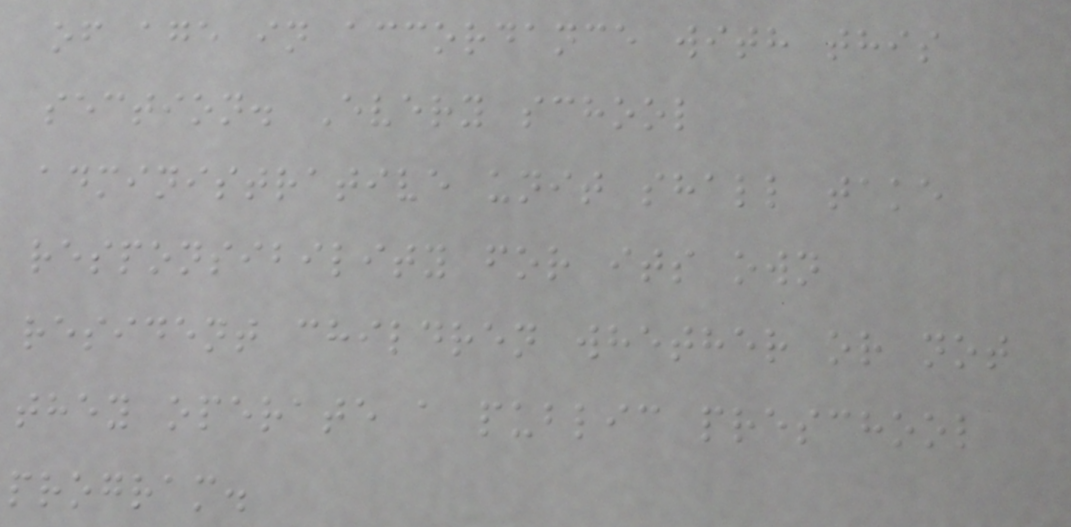of age in accordance with this
section. Every school
administrative unit shall take
responsibility for its own
resident children whether or not
they operate a public preschool
program.
